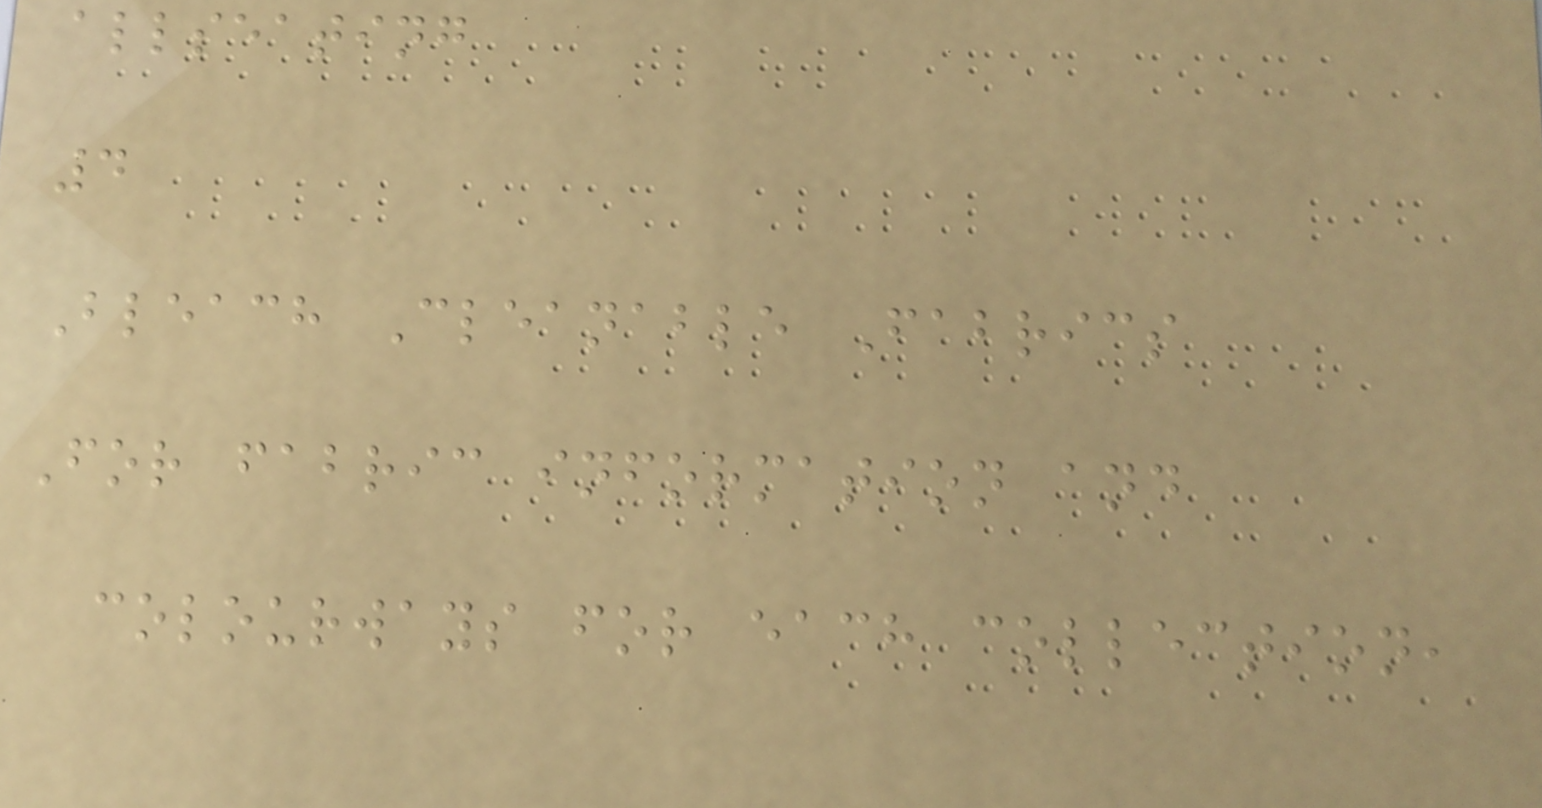allseating
4
Bleach Cleanable Fabrics
For fabric information and
colourways for each collection,
